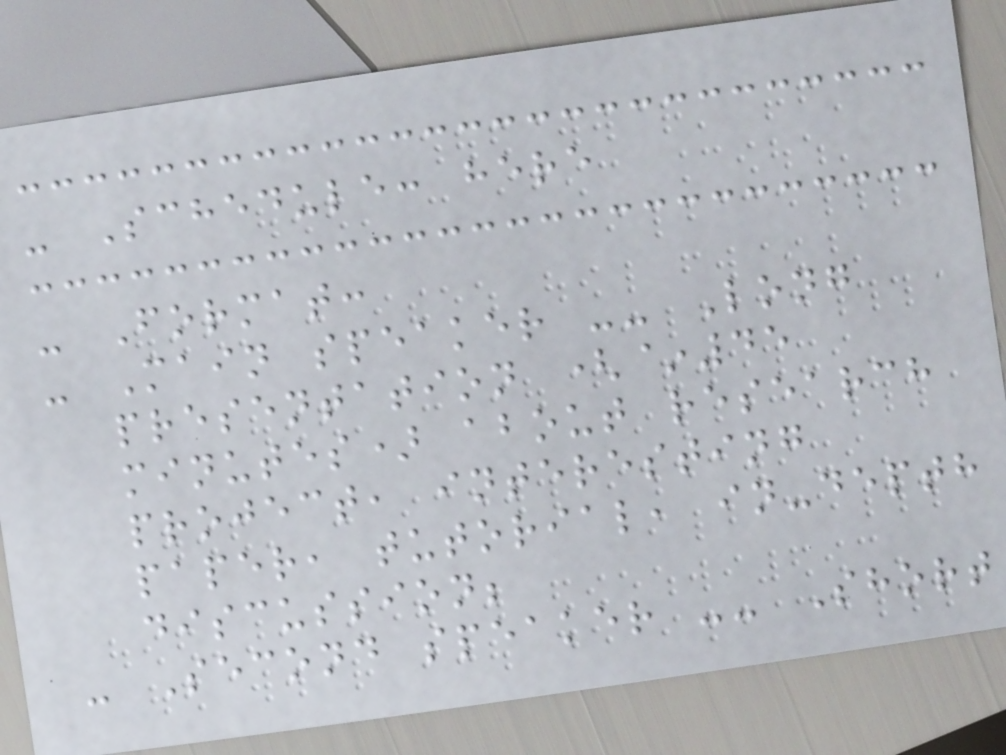- Schedule: here
- Format:
- Main speaker -- Long
presentation (~45
minutes) about research
project, interesting
paper, tutorial, in-depth
discussion;
- Second speaker -- Short
